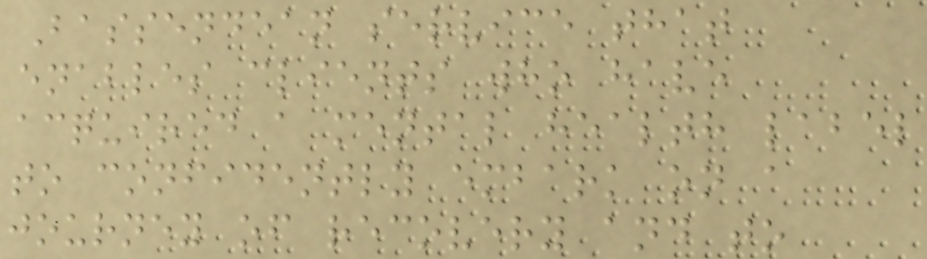Bassendean service that
enables clients who have
acquired a mental health label
to confidently embark on a
journey of recovery and to
